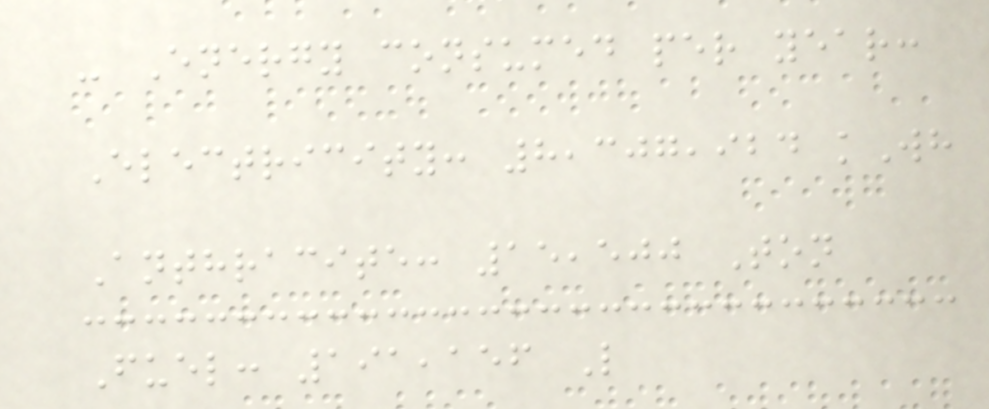- Energy consumed per year:
Electricity: 8,307,924 kWh
Anthracite: 15,500 Ton
Fuel: 191,156 L
